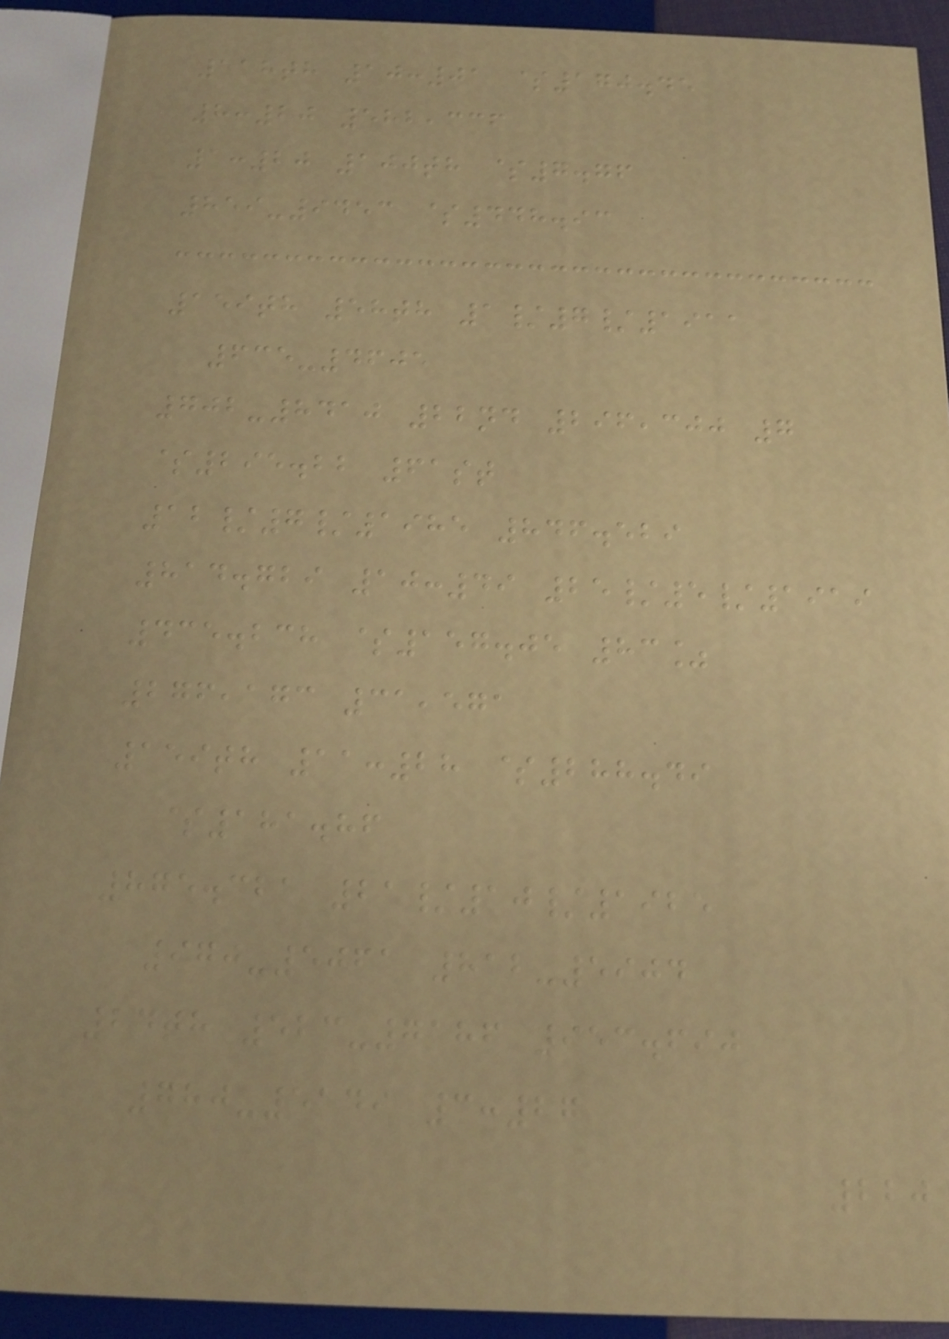118th 10:01 $170.45
8:20 582,336
1:20 100th $7.76
859-9453 $448.93
159th 58th 1/7/1911
635-4605
702-8410 22nd 296,300 7
$295.22 61st
12/7/1985 846.529
814.729 10:49 25/5/1919
435.238 $157.05 83%
276,173 31,571
159th 11:28 $288.49
$181.86
875.321 21/10/1925
970-5061 812-5904
24th 523-7186 953.690
780-5149 3:27
220
